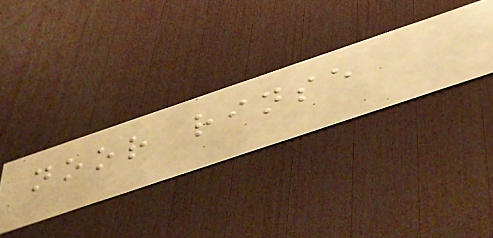noor rinse
